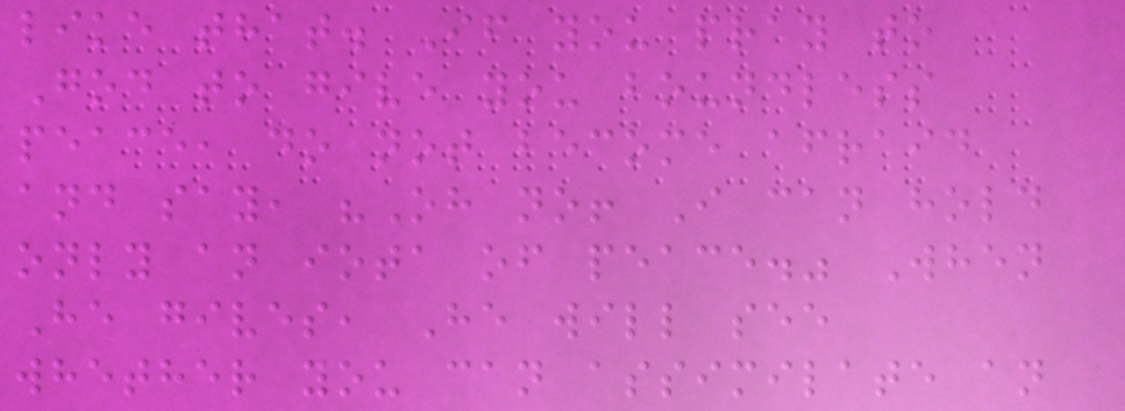like that. If you pray to
God to give you boundless
peace, do not become afraid
and say, "Oh no! I can hold
only an iota of peace." When
He gives, He will see
whether you can assimilate an
